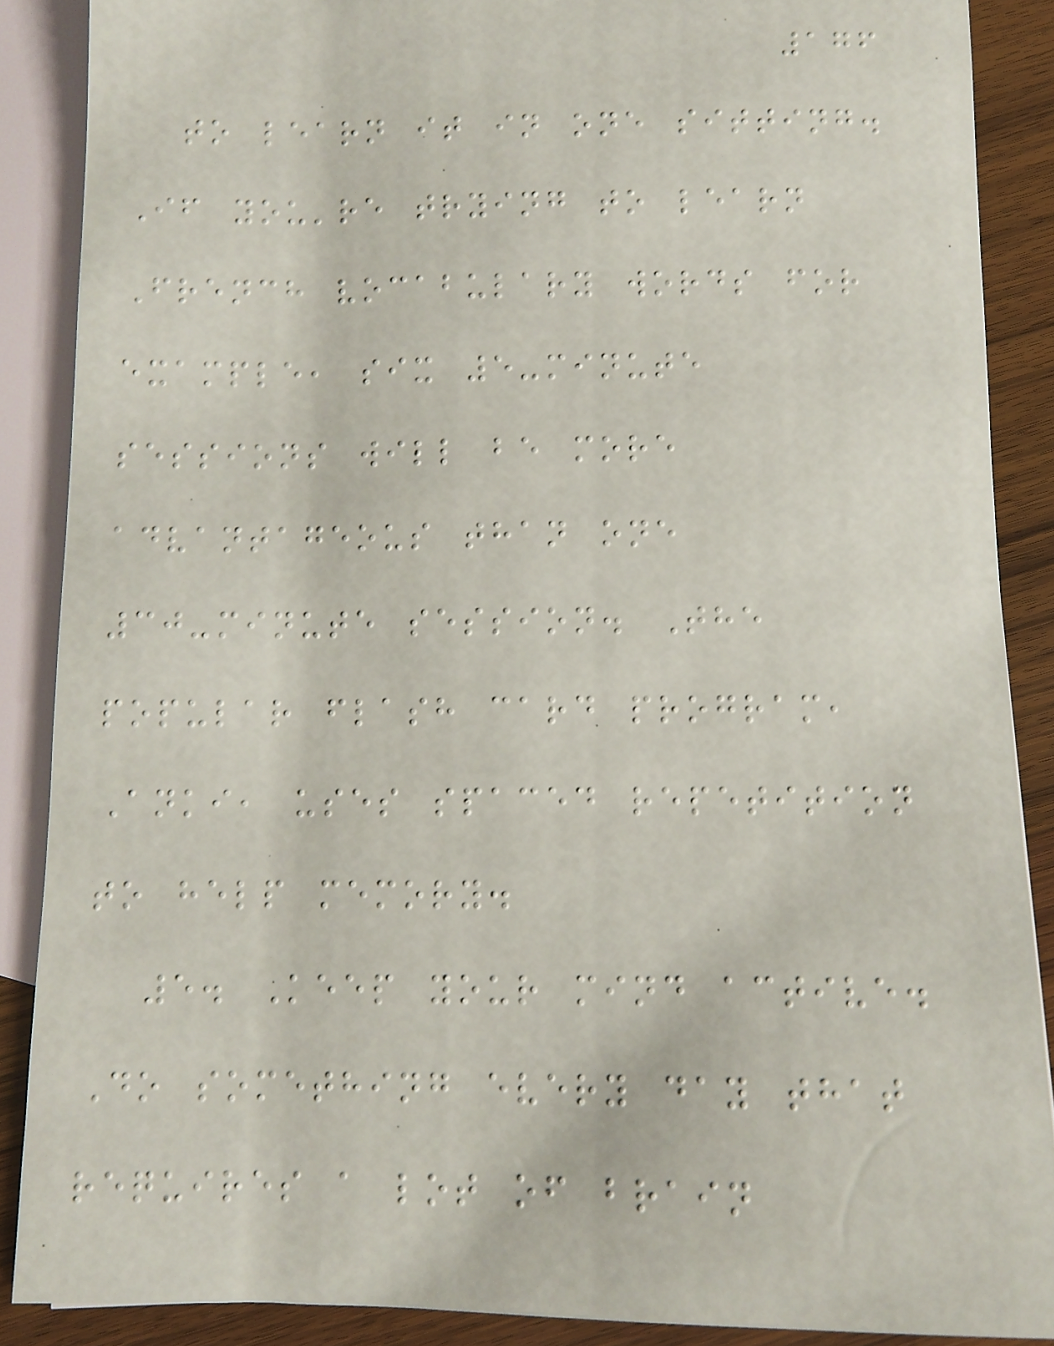176
to learn it in one sitting.
If you're trying to learn
French vocabulary words for
example, six 5-minute
sessions will be more
advantageous than one
30-minute session. The
popular flash card program,
Anki, uses spaced repetition
to help memory.
5. Keep your mind active.
Do something every day that
requires a lot of brain
